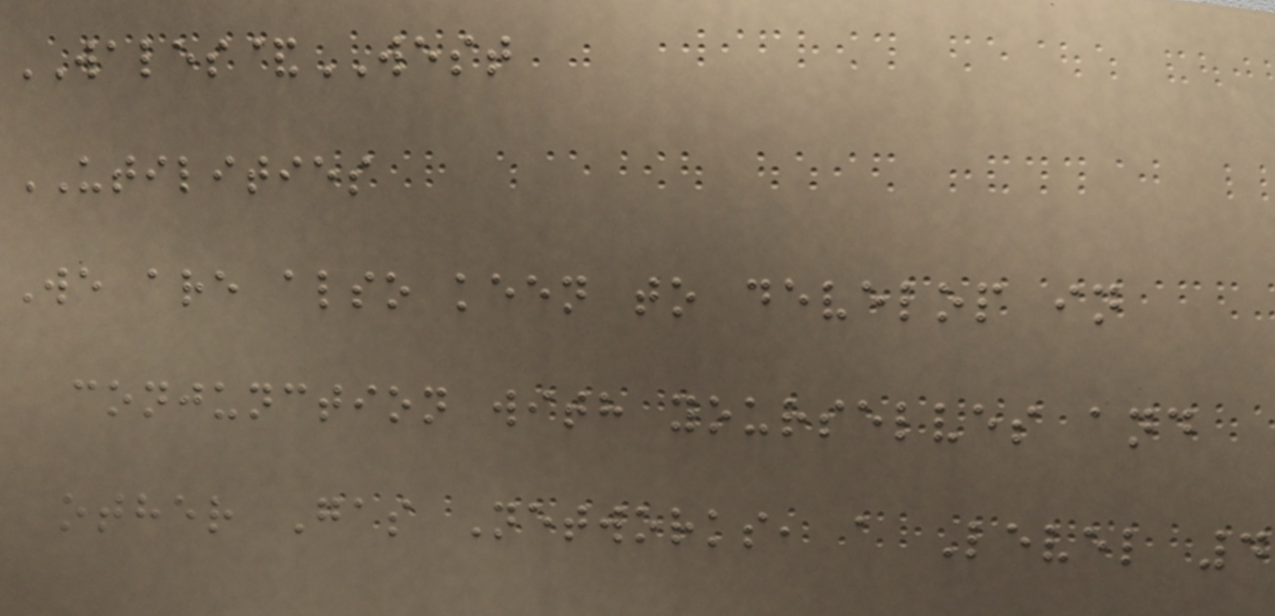WALES&WEST
UTILITIES
We are also keen to develop in
conjunction with yourselves and
other Gas Networks, a Level 4
